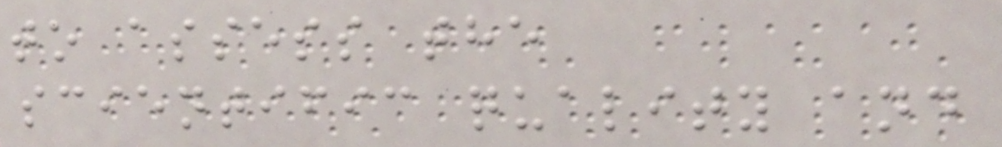to assess the
scientific quality and
